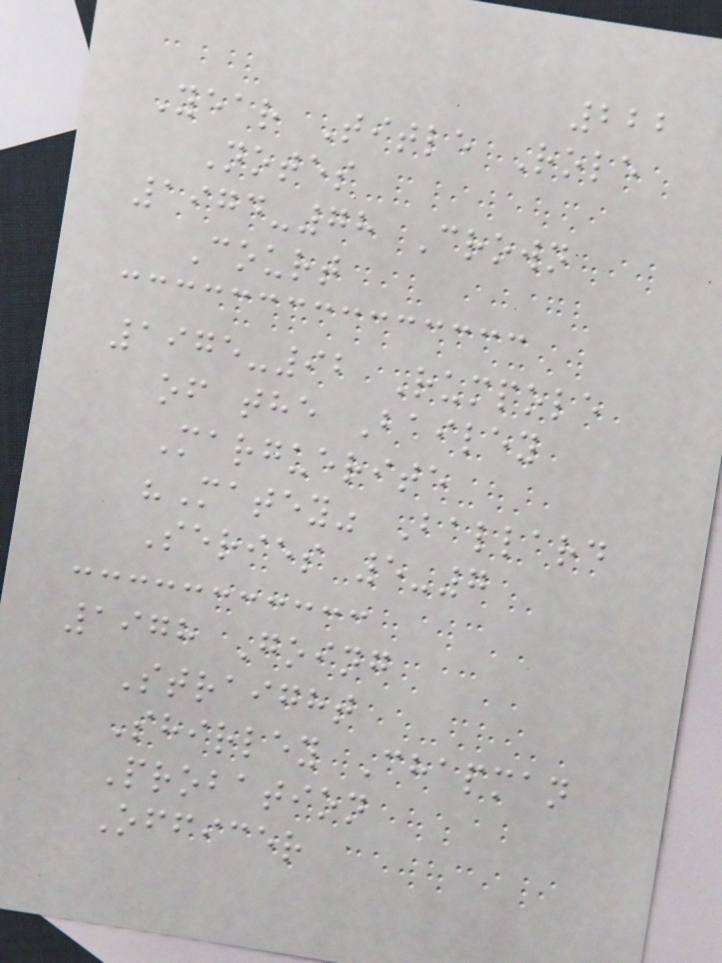222
Year Title Role
Notes
1974-78 Crown
Court
1975-92 Rumpole
of the Bailey
Marguerite
"Matey" Ballard
Series 5-7
1978 Going
Straight
Shirley Chapman
Probation
Officer
